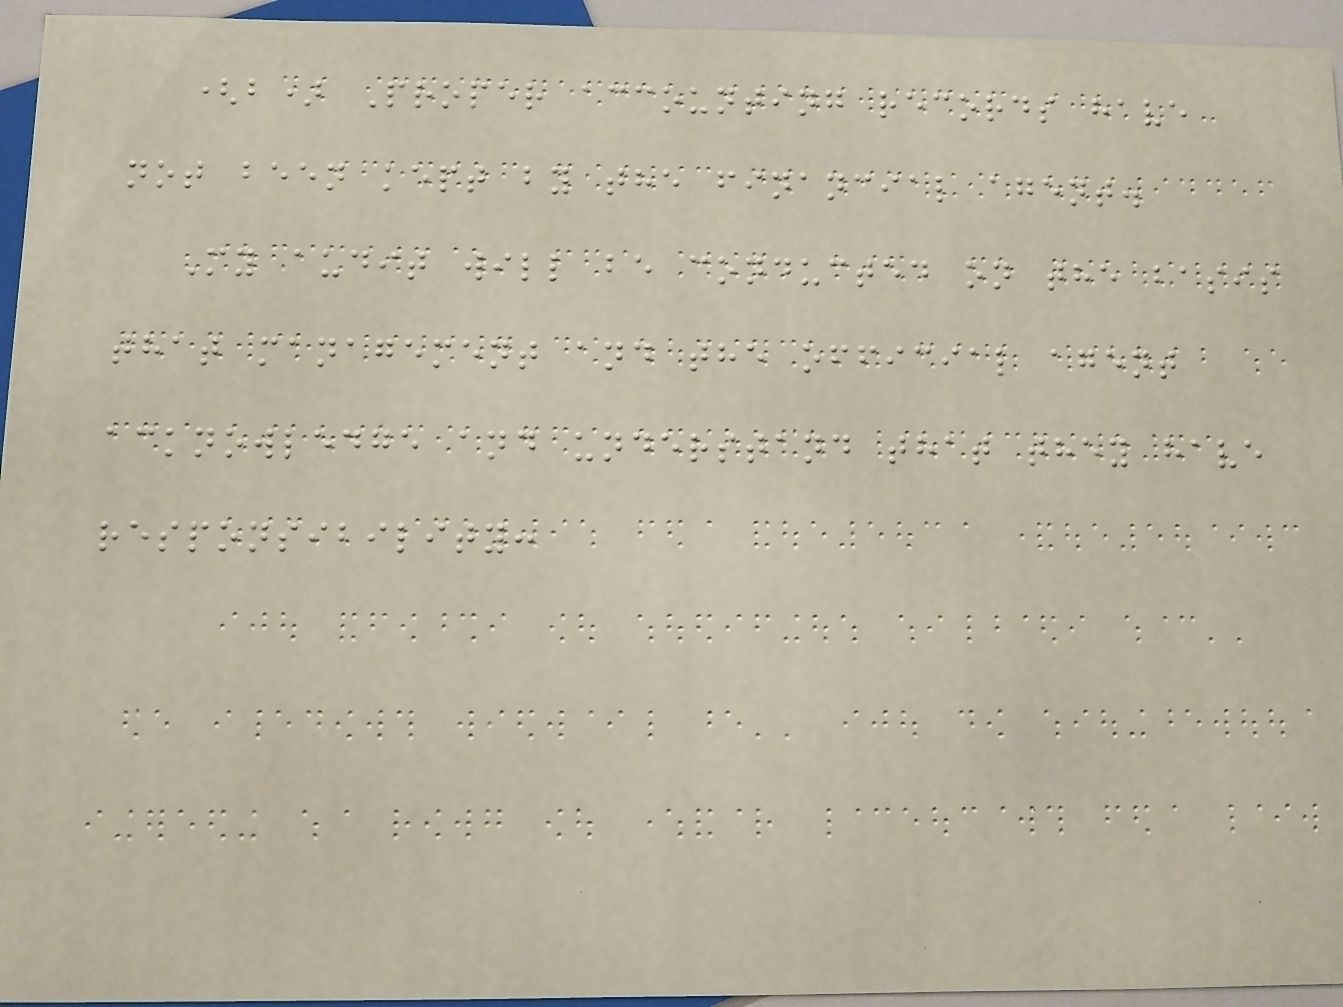(b) Proper accounting records have
not been kept by the financial agent.
My audit will be conducted on the basis
that management and the official agent
acknowledge and understand that they have
responsibility:
